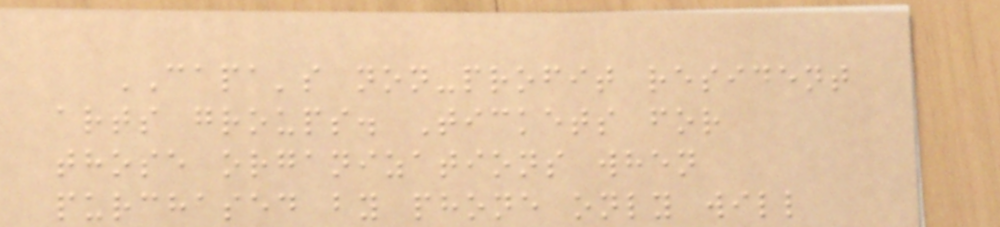CAPA's non-profit resident
arts groups. Tickets for
those organizations when
purchased by phone only will
